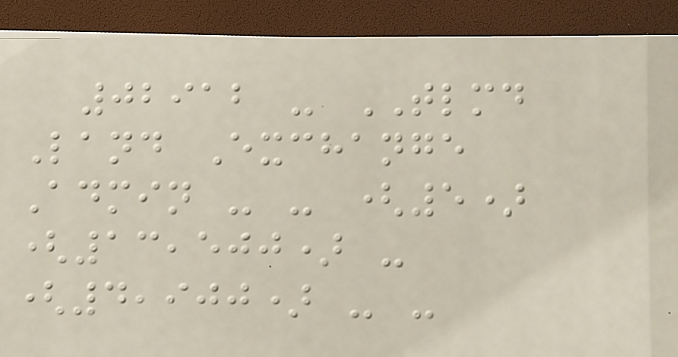02912 - TLMD
Land Exchange
Admin - - (5)
(13,500) -
(4,900) - -
